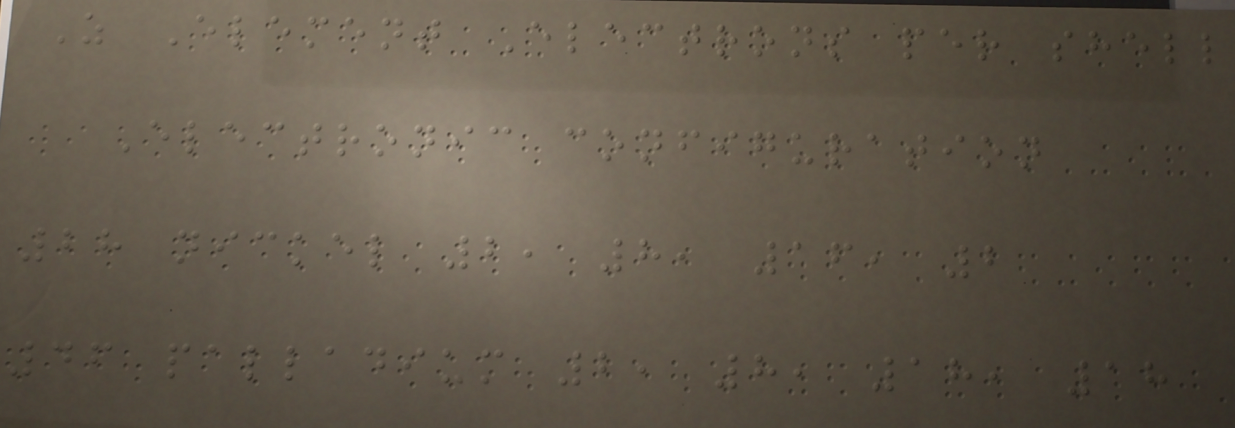Z Element Electrons per shell
Electronic configuration
28 nickel 2, 8, 16, 2
46 palladium 2, 8, 18, 18
